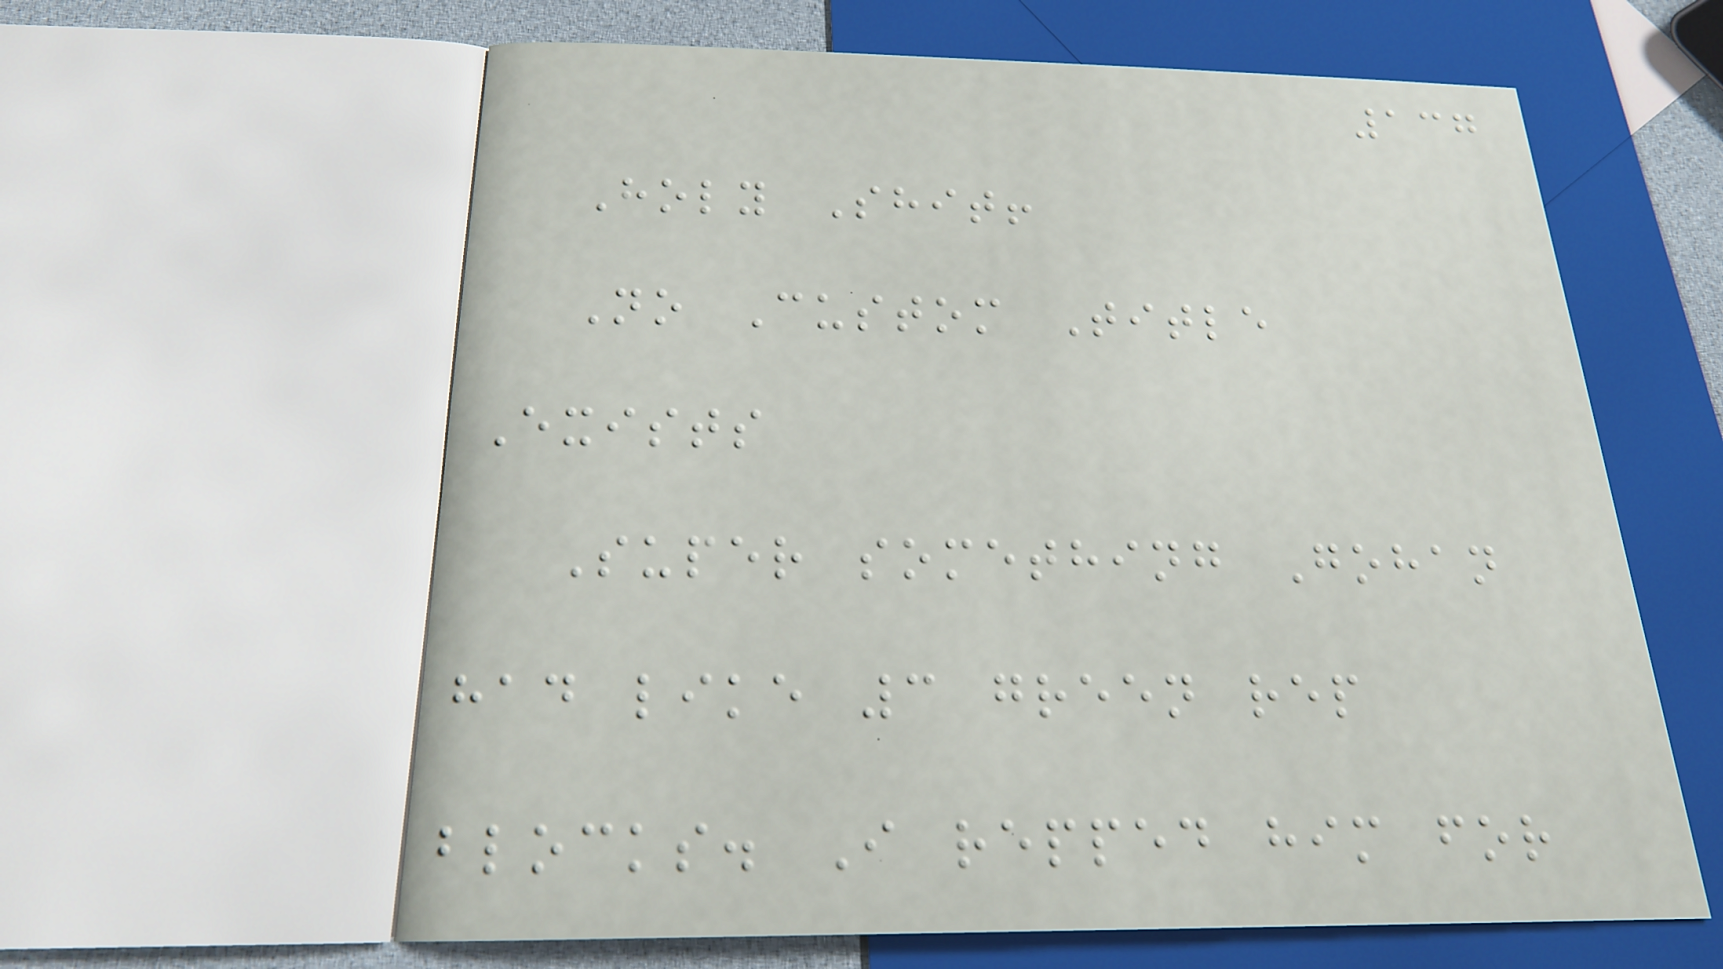137
Holy Shit!
No Custom Title
Exists
Super something Gohan
had like 3 green rep
blocks. I repped him for
